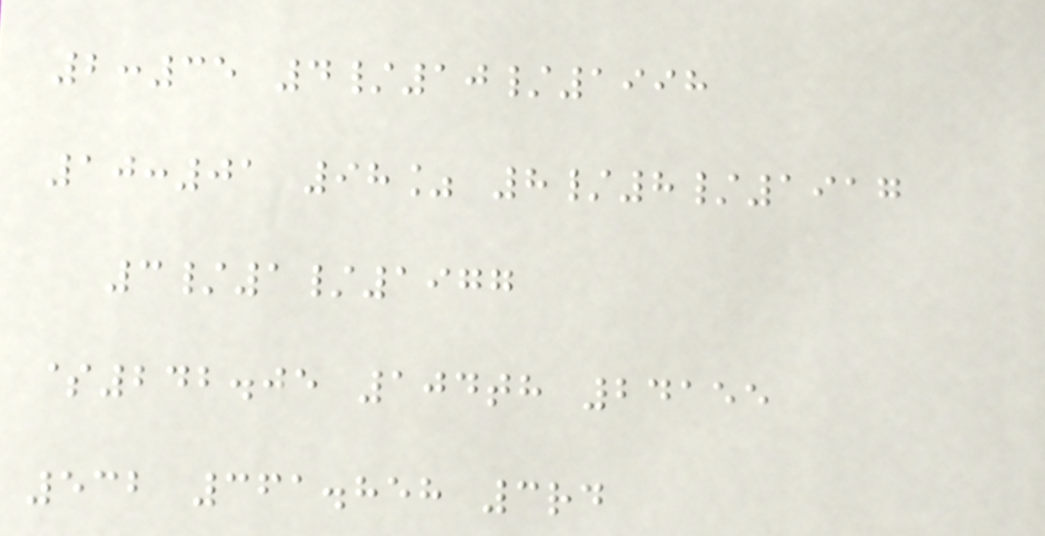2:35 4/10/1998
10:01 98% 8/8/1917
3/1/1977
$242.05 104th 24155
532 361.858 3rd
